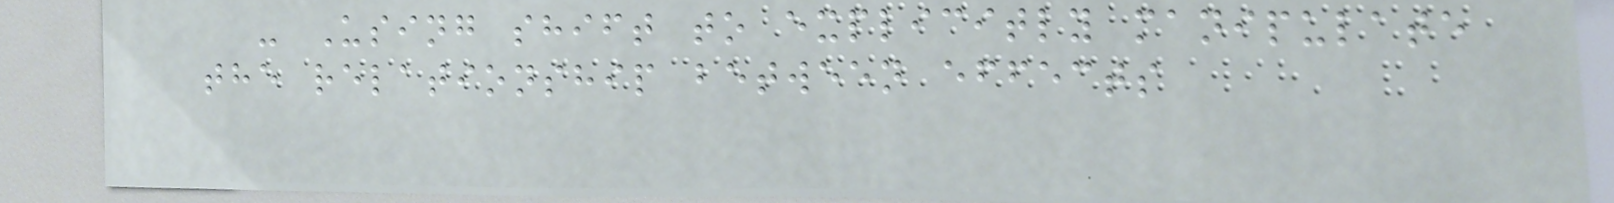- Using shift to explicitly manipulate
the relationship between effects
